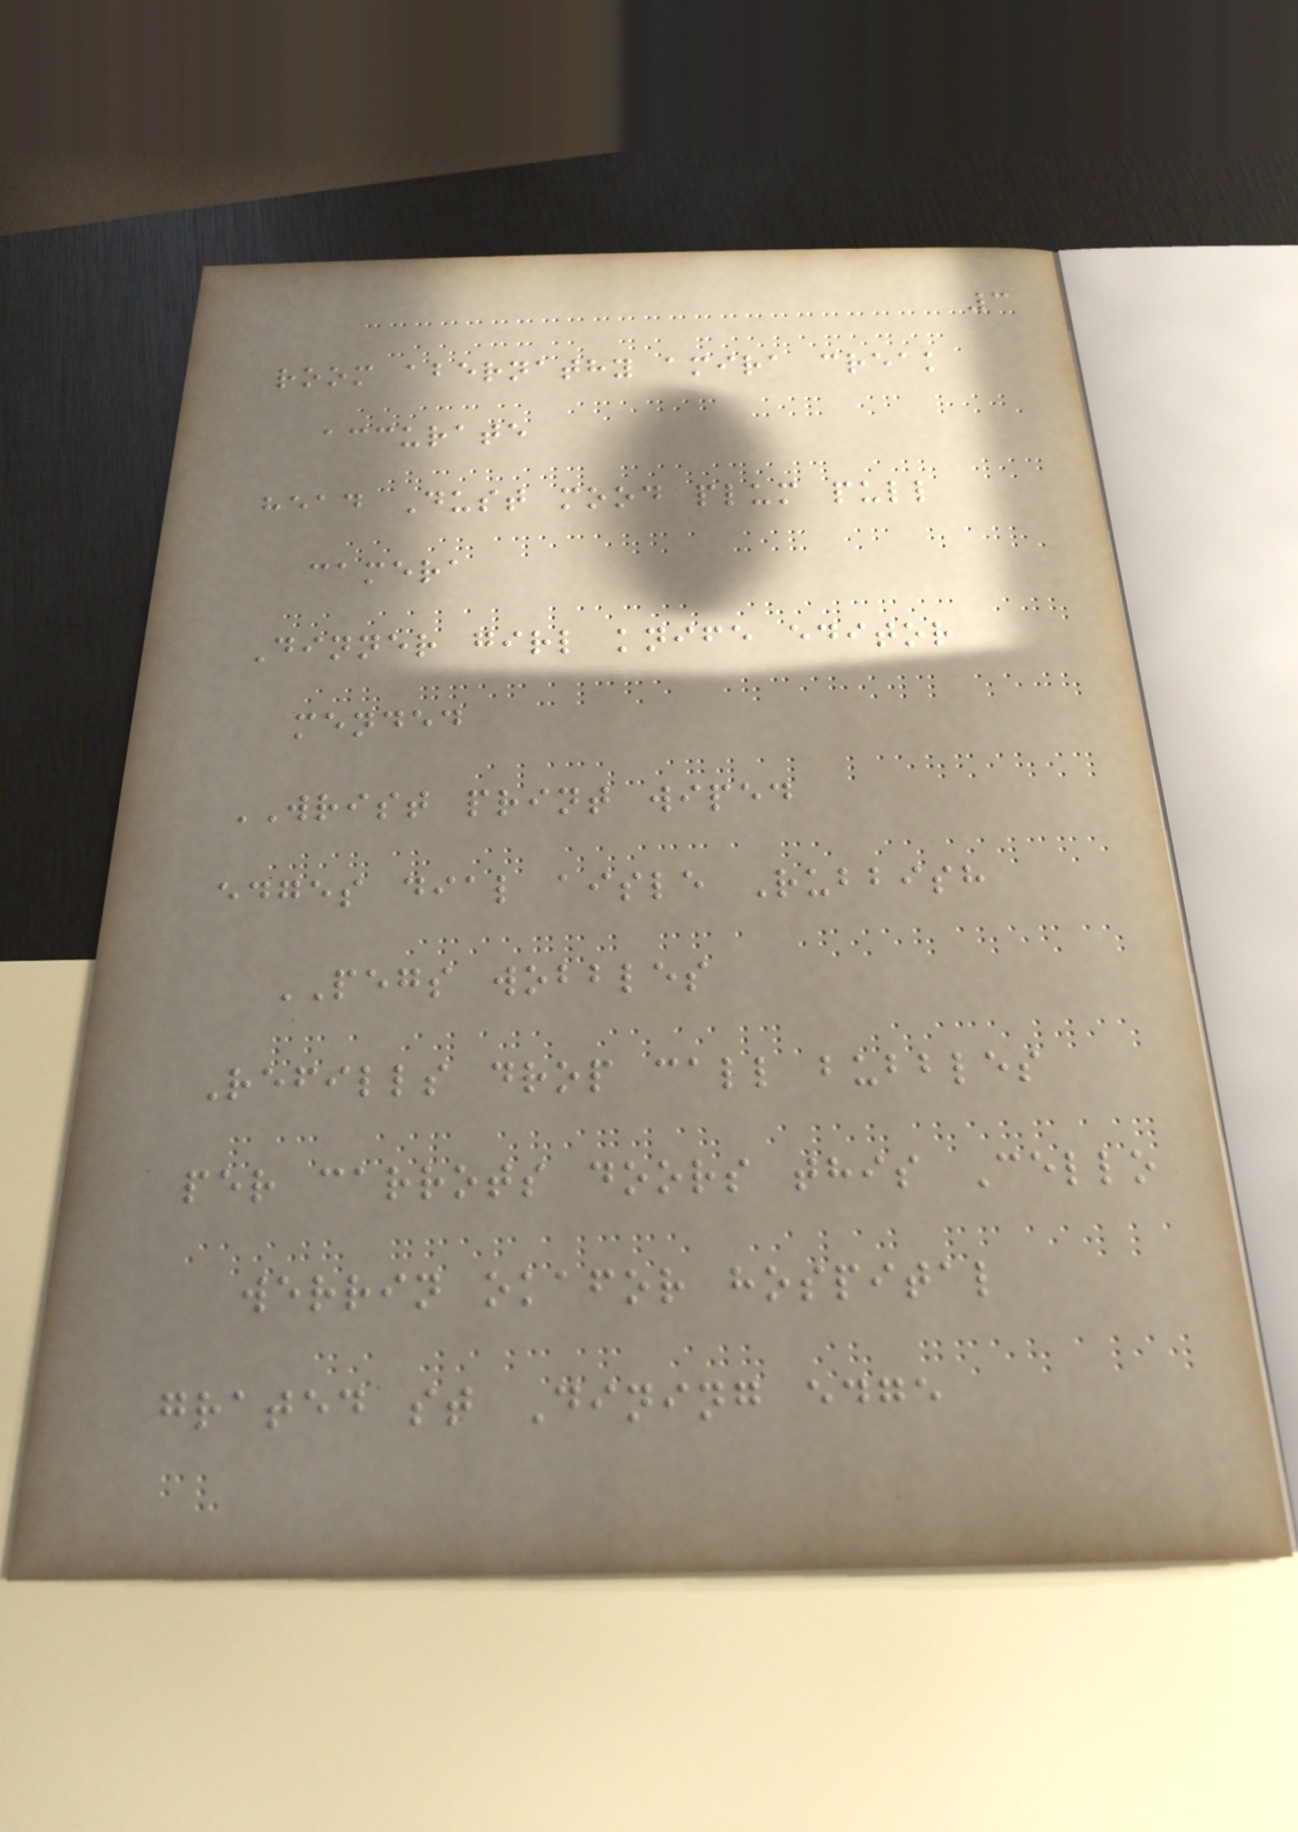3
room abernathy amira creak
accurate
head Dust mood plum pull
camera
Dinner girl knife editor
mended
WRIST print wiped
edges dial aisle Rubbish
PEGS wobbles
Refills drop call bubbles
per carrots doors this Cello
werrin okafor hospital
grated st Dining edge
